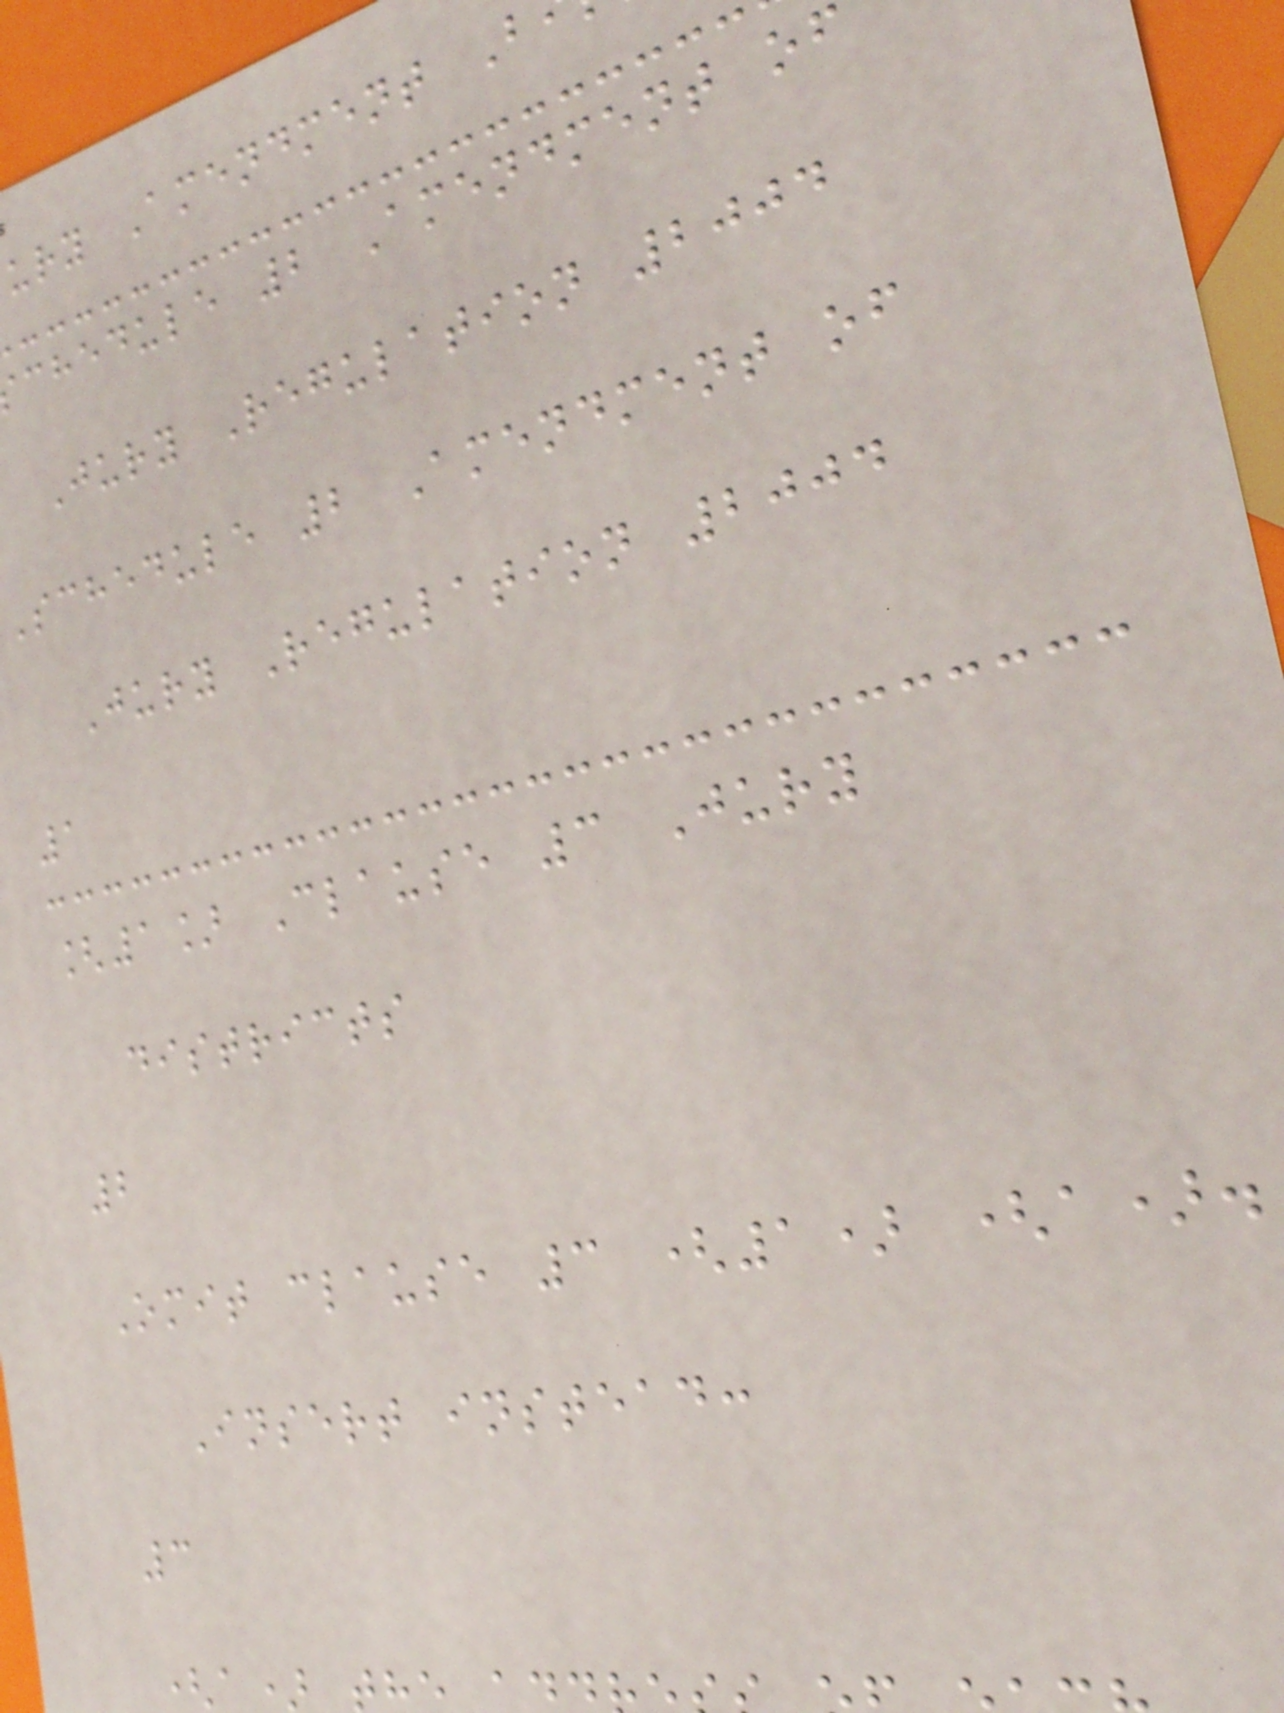ury Amendment B
chedule 2 Amendment of
Jury Regulation 2004
Schedule 2 Amendment of
Jury Regulation 2004
1
[1] Clause 3 Jury
districts
2
Omit clause 3 (1) (a).
Insert instead:
3
(a) t
